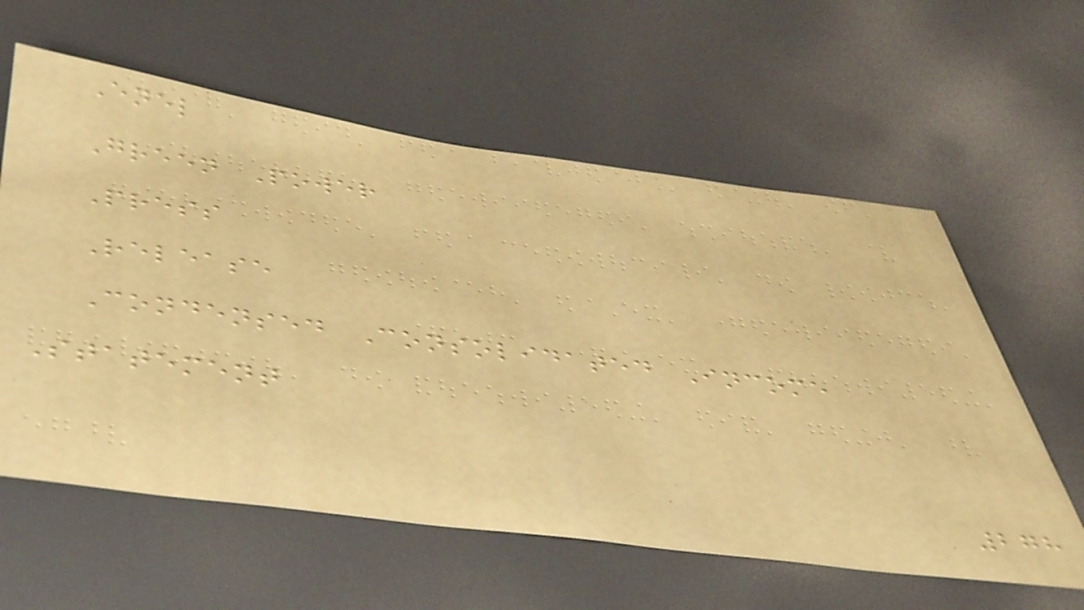Enel
Green Power
Press
Release
Condensed Consolidated Income
Statement
278
